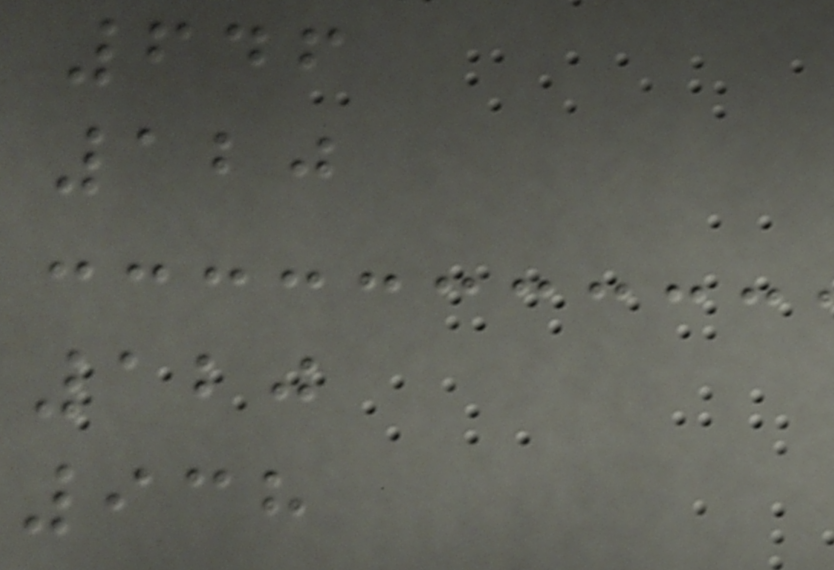646
120
120
938
